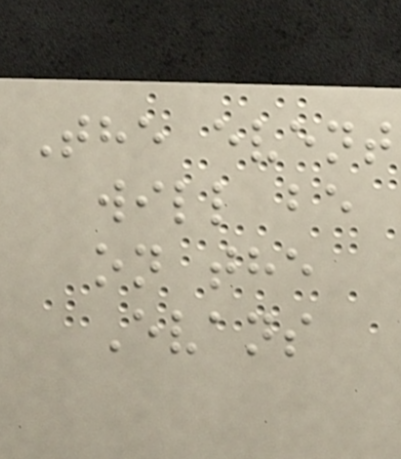The event
will be
on the
Evans
